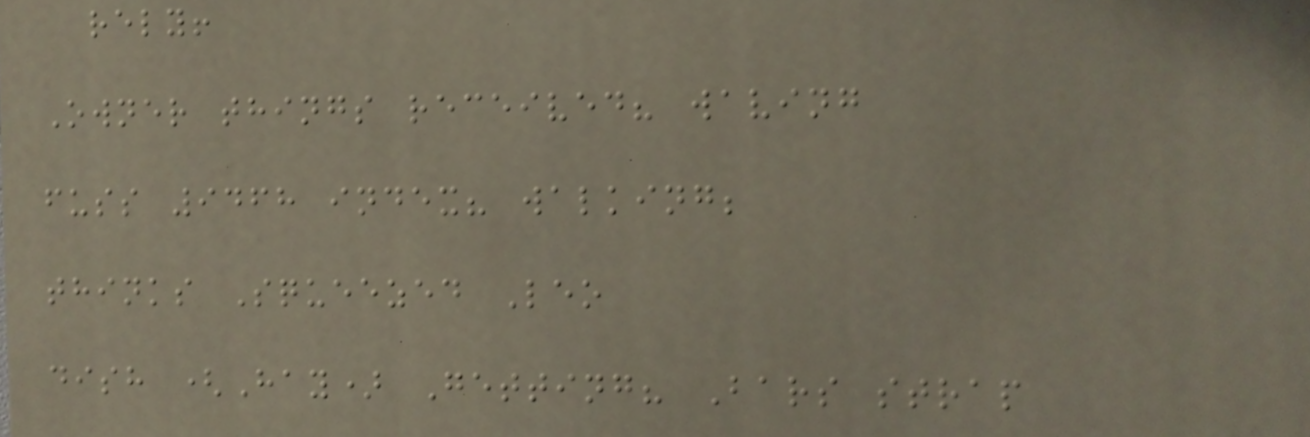rely!
Owner things received? waving
fuss 9468 index? walking;
thinks Squeezed Leo
dish (Hay) Getting? Bars strap
